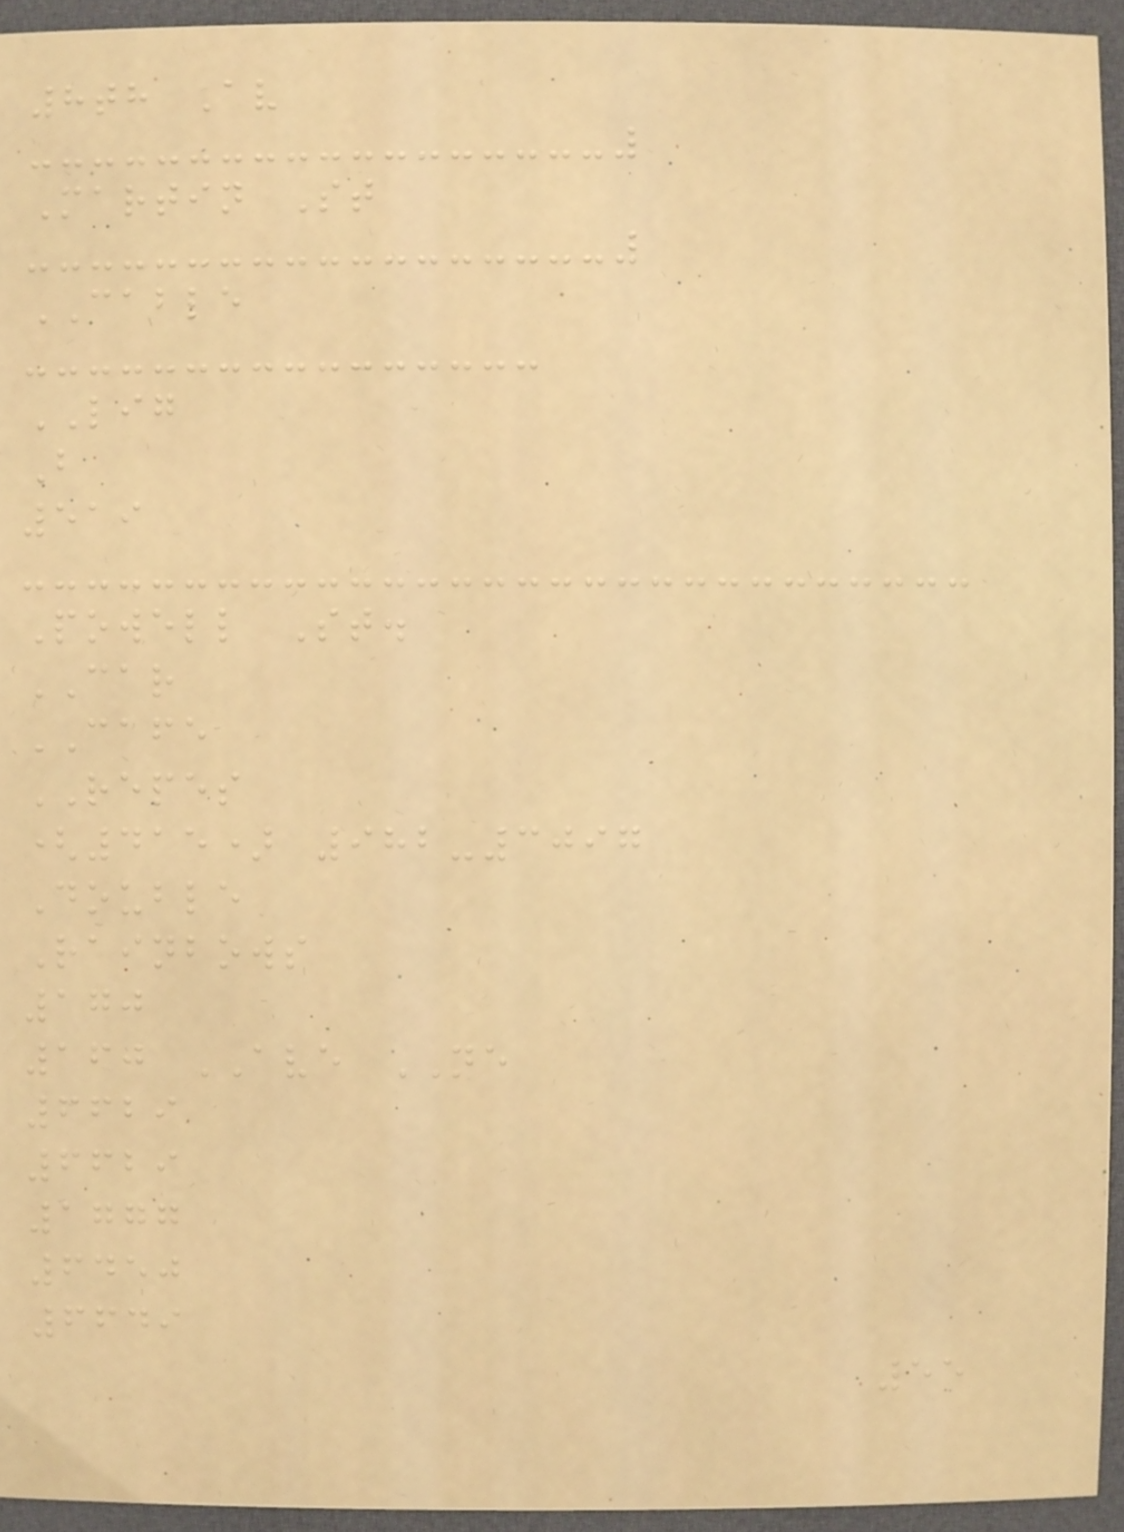8th Av
Martin St
CABLE
LIG
B
519
Powell St.
CAR
CAFE
REPES
(415) 982-3097
Double
Rainbows
170
160 AVE NE
6629
6629
1777
6450
6649
55
